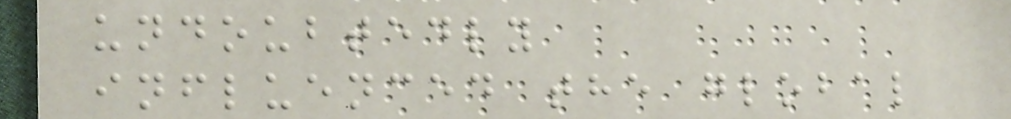undoubtedly
influenced the global
